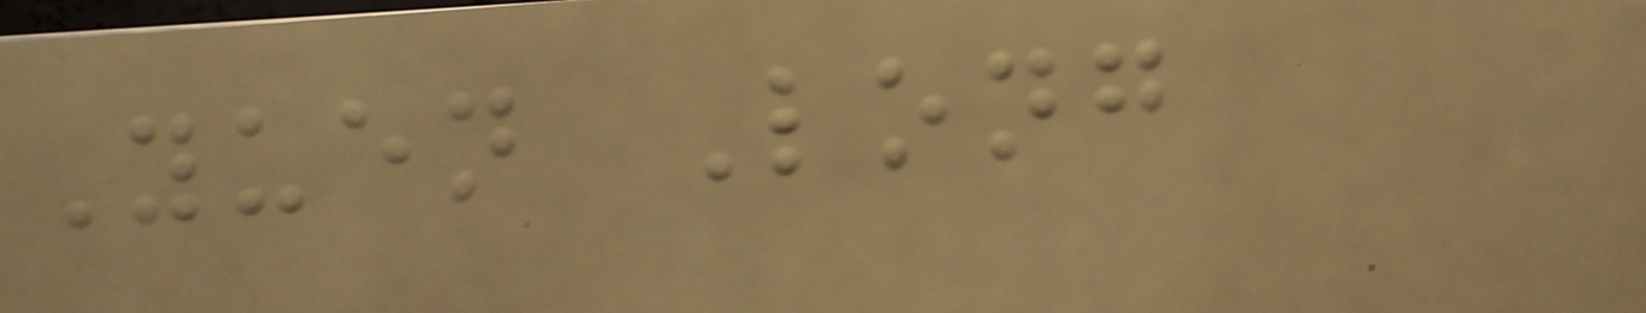Yuen Long
